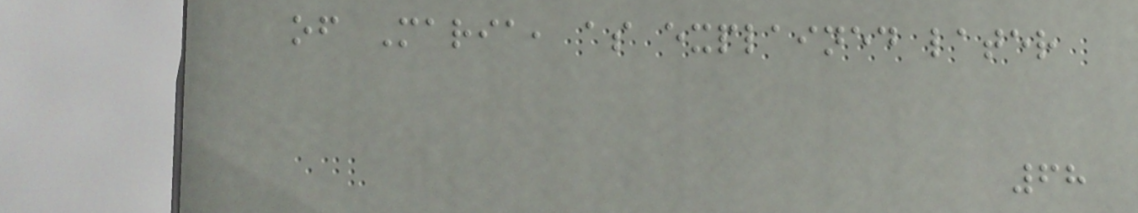of Maria, as explained later
68
